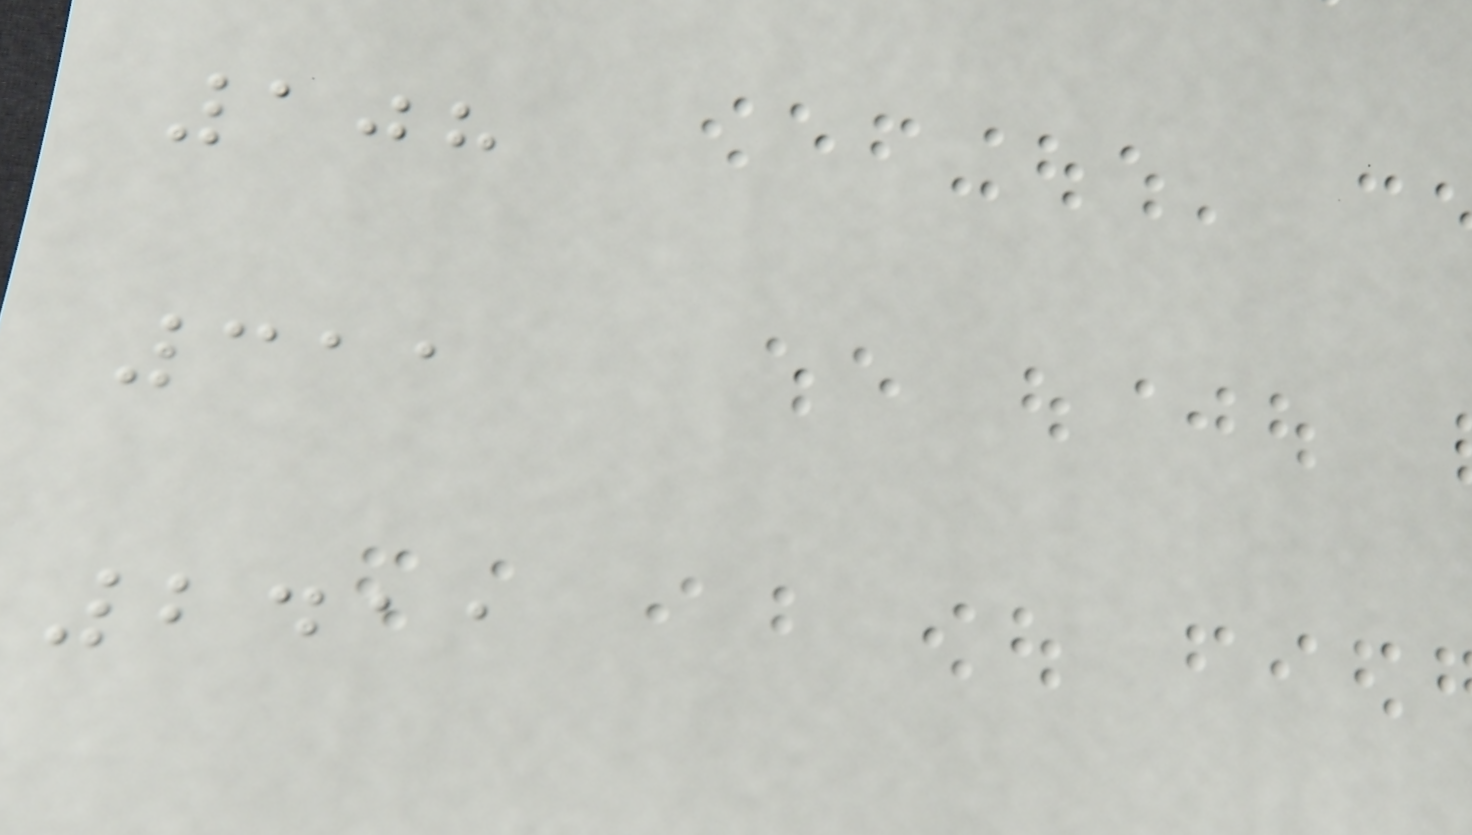108
311
2411
